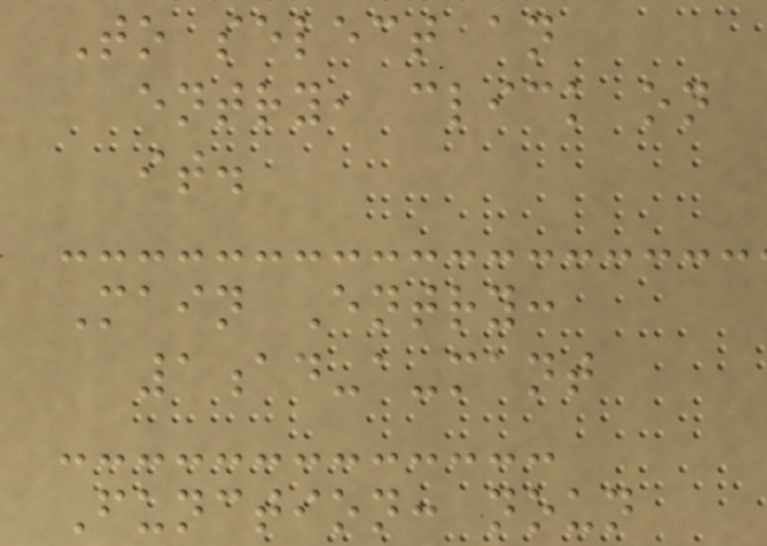To select an
entry, click on
it.
Main Entry:
1ad-a-mant
Function: noun
